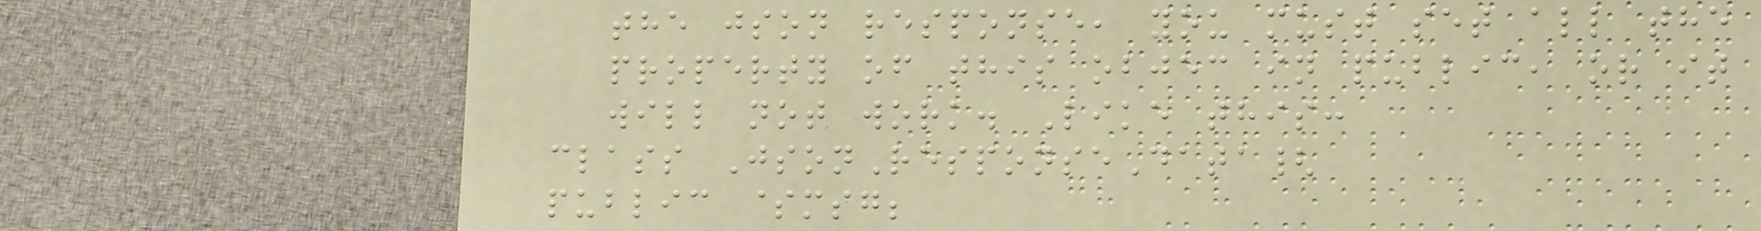the json response, you must set all the
property of this objec in public, or it
will not work. Like this:
class JsonResponseData{
public $msg;
